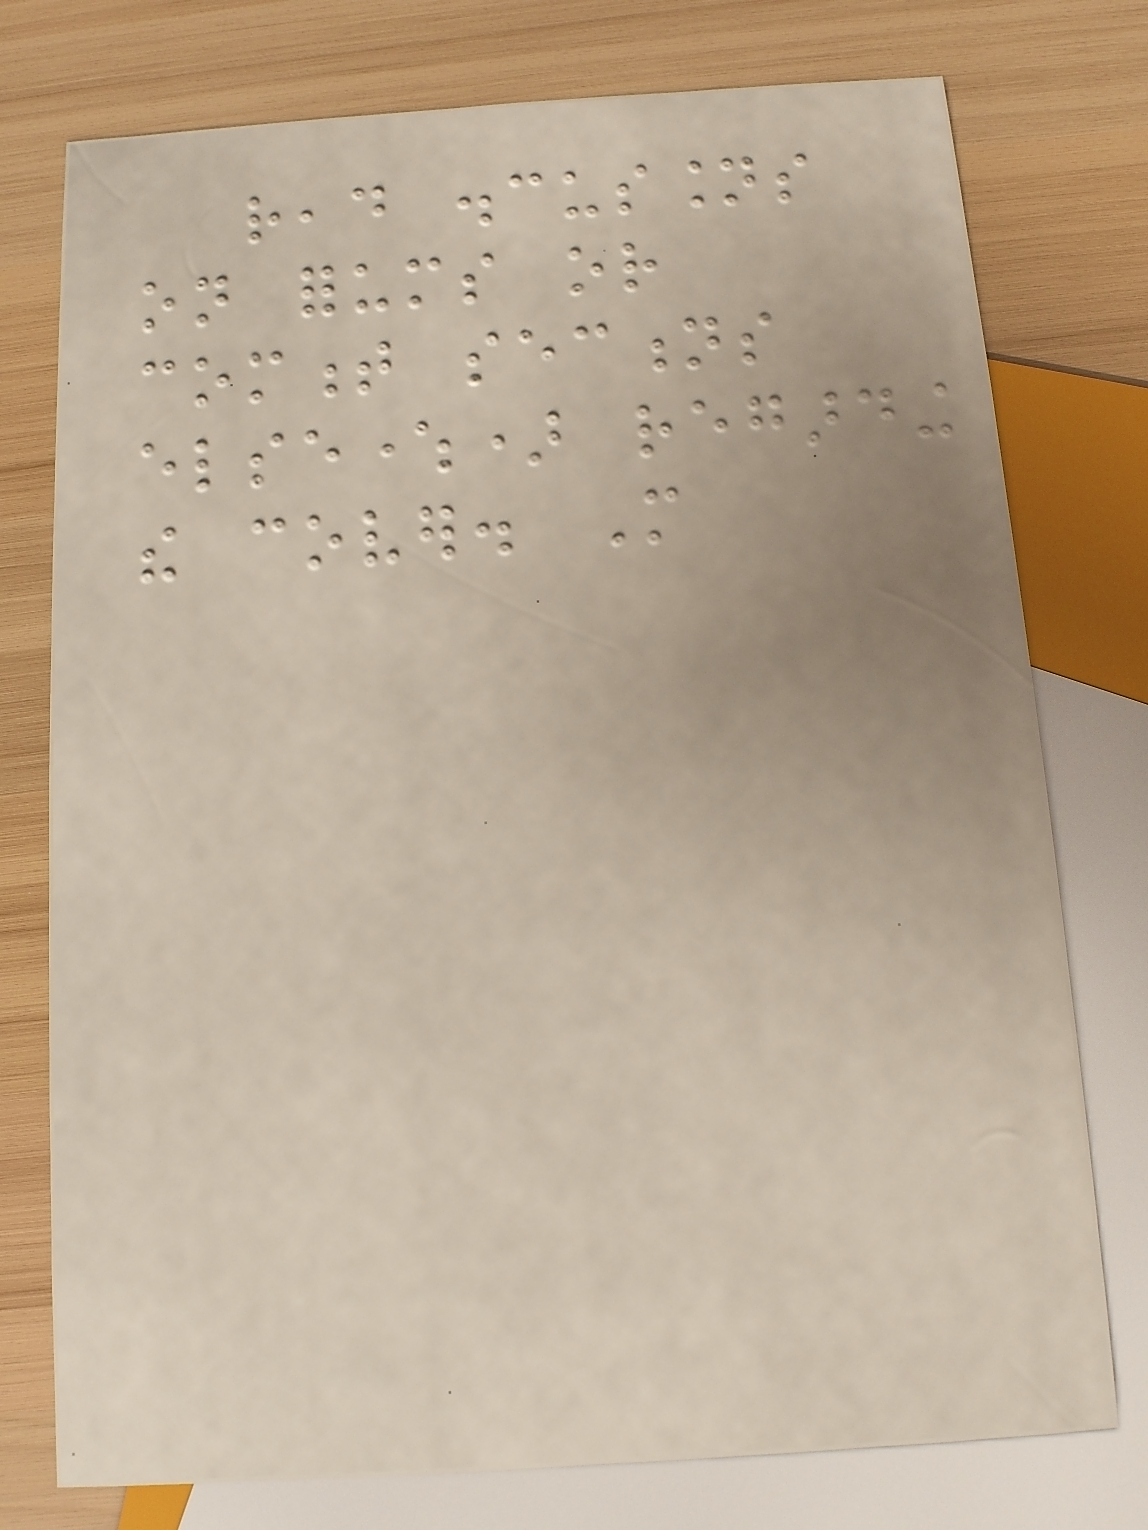read discussions
on forums or
comment sections
elsewhere) regarding
the cover. More
